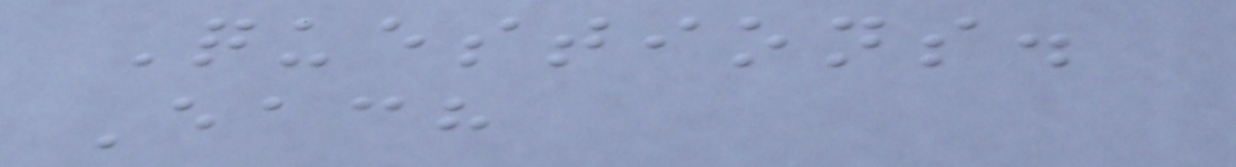Questions.
Each
